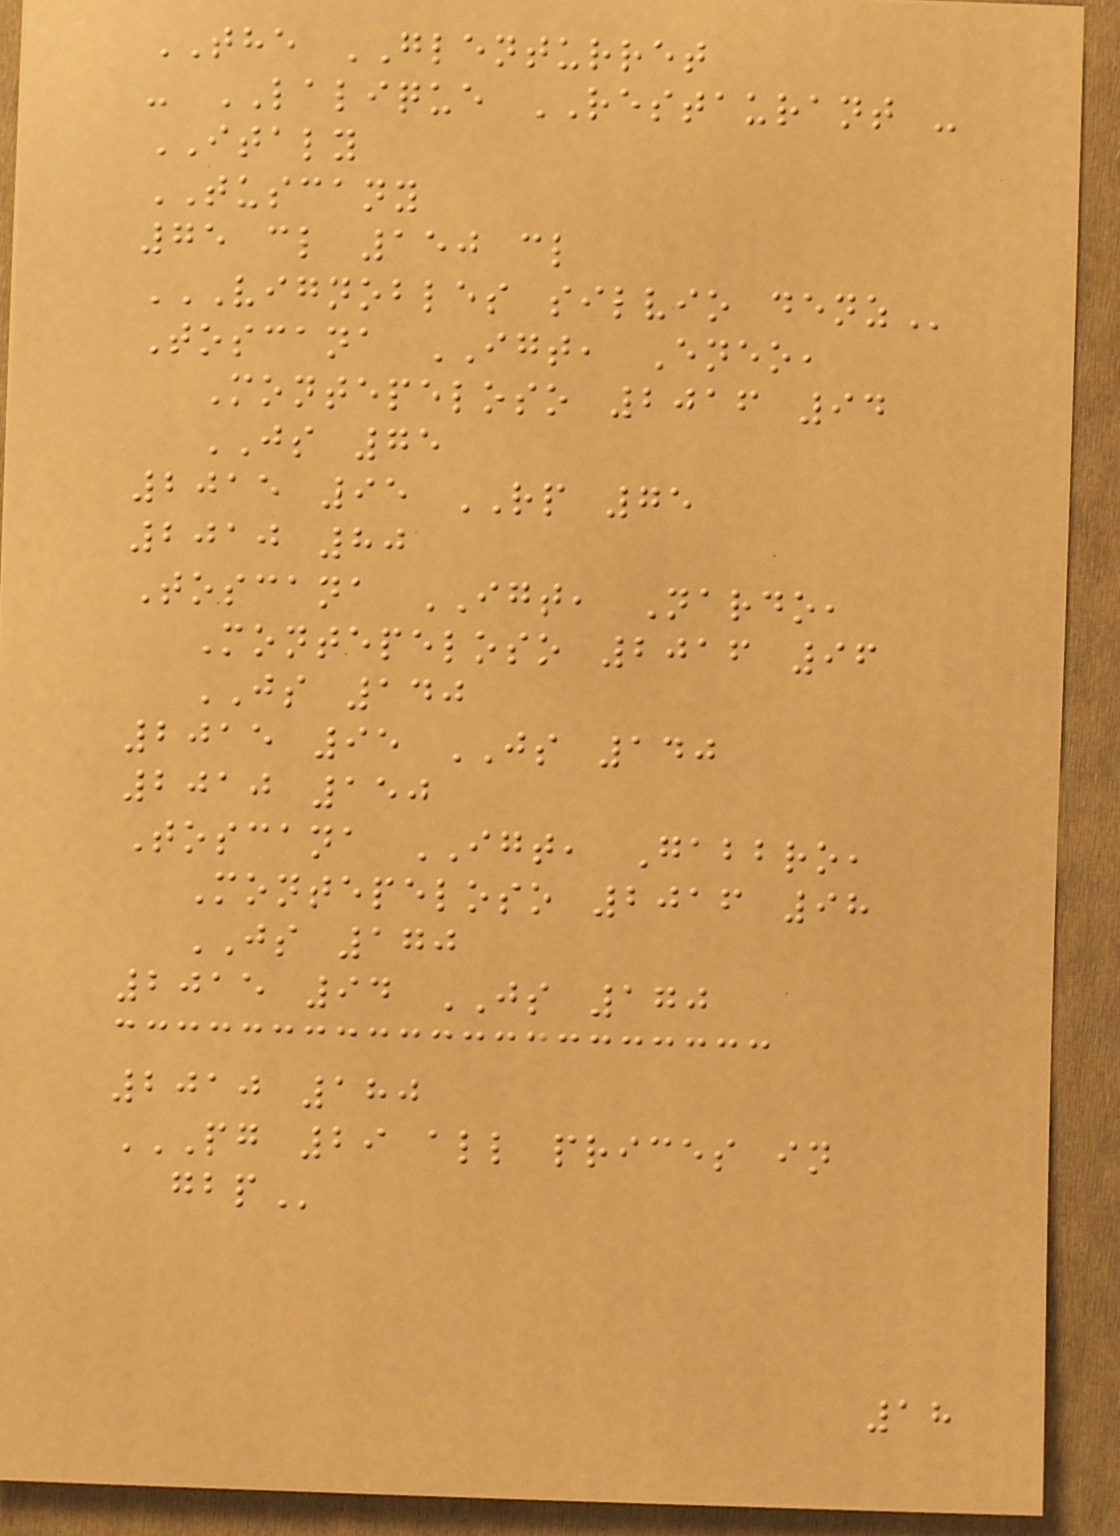THE GLENTURRET
- LALIQUE RESTAURANT -
ITALY
TUSCANY
75 cl 150 cl
VIGNOBLES SILVIO DENZ
Toscana IGT, Eneo,
Montepeloso 2016 94
JS 75
2015 95 RP 75
2010 80
Toscana IGT, Nardo,
Montepeloso 2016 96
JS 140
2015 95 JS 140
2010 150
Toscana IGT, Gabbro,
Montepeloso 2016 98
JS 170
2015 94 JS 170
2010 180
PG 29 ALL PRICES IN
GBP
18
